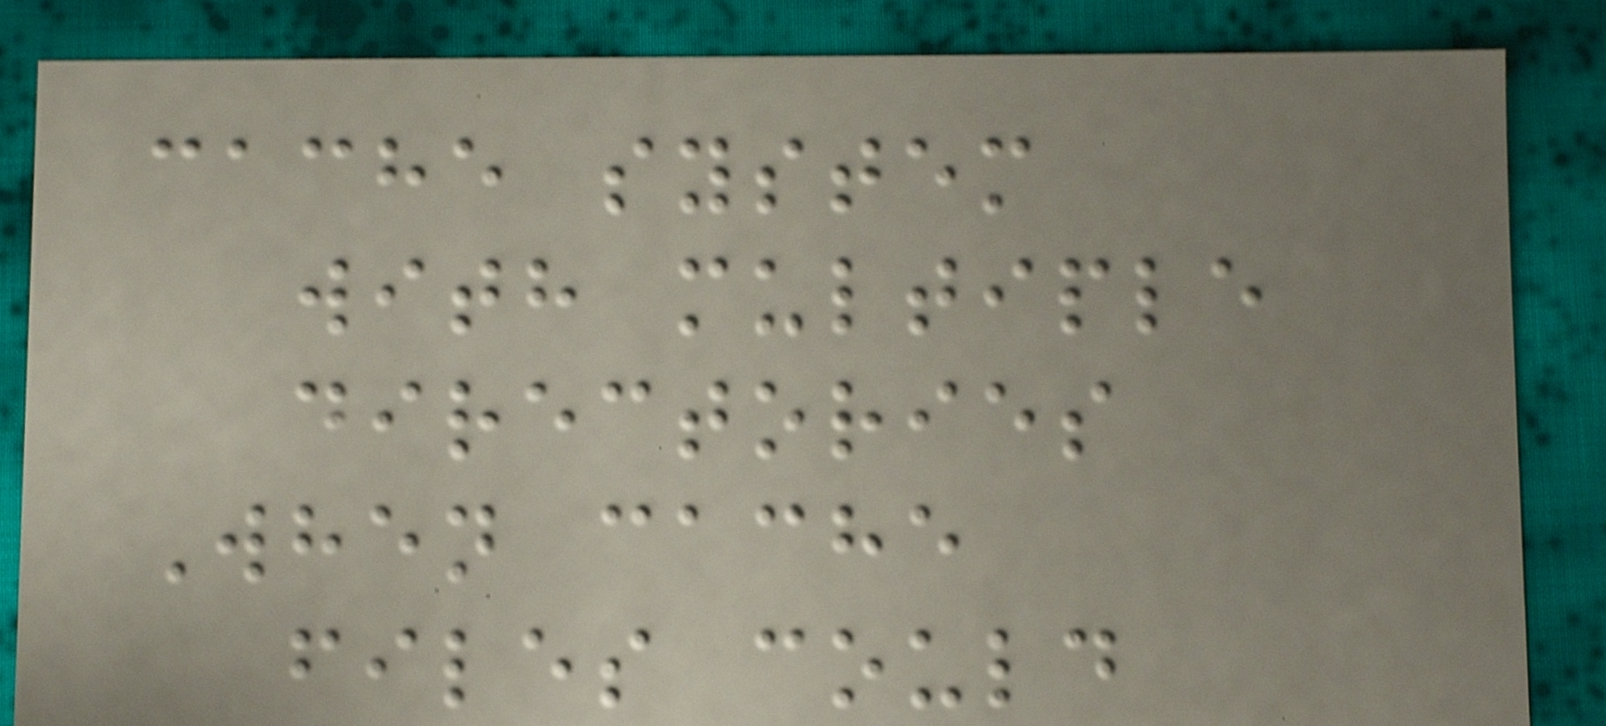cache system
with multiple
directories
When cache
files could
